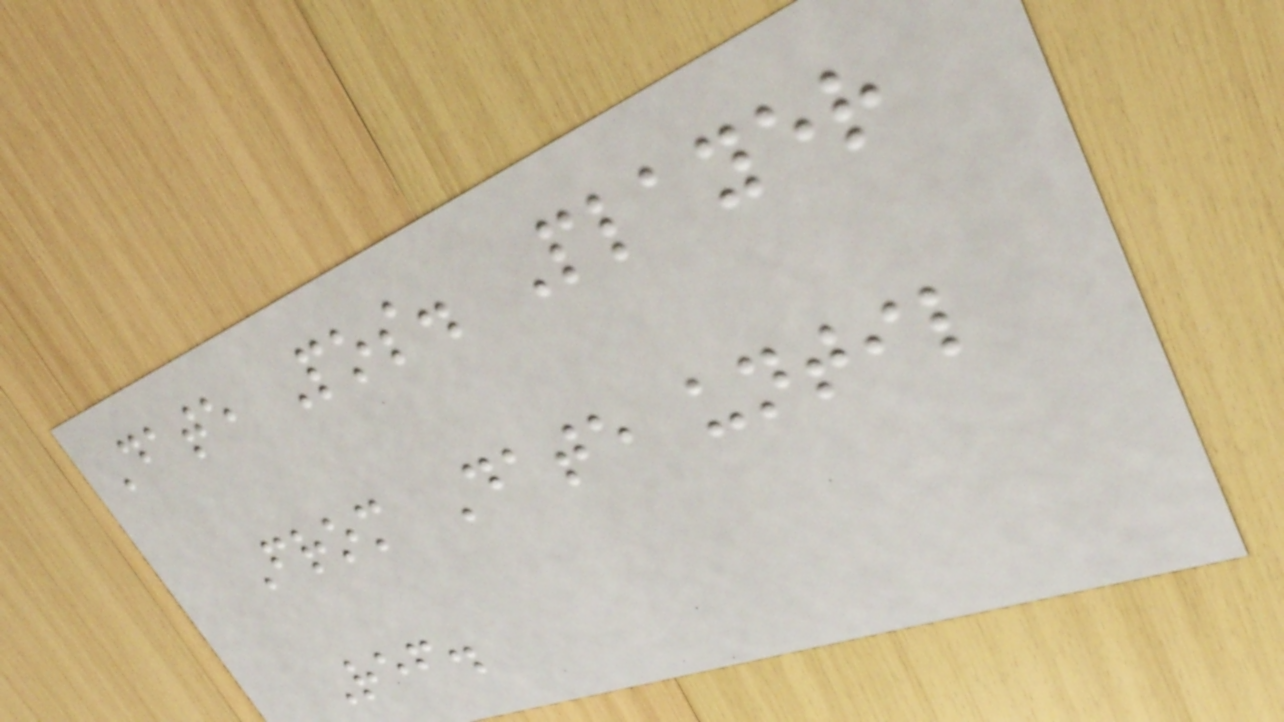Date Pos. Player
From Date until
Ref.
